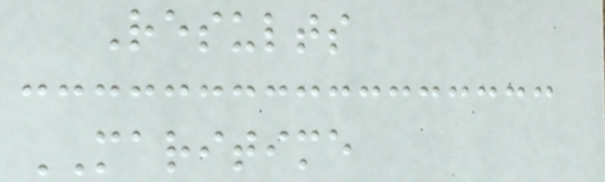Results
MARITIME
